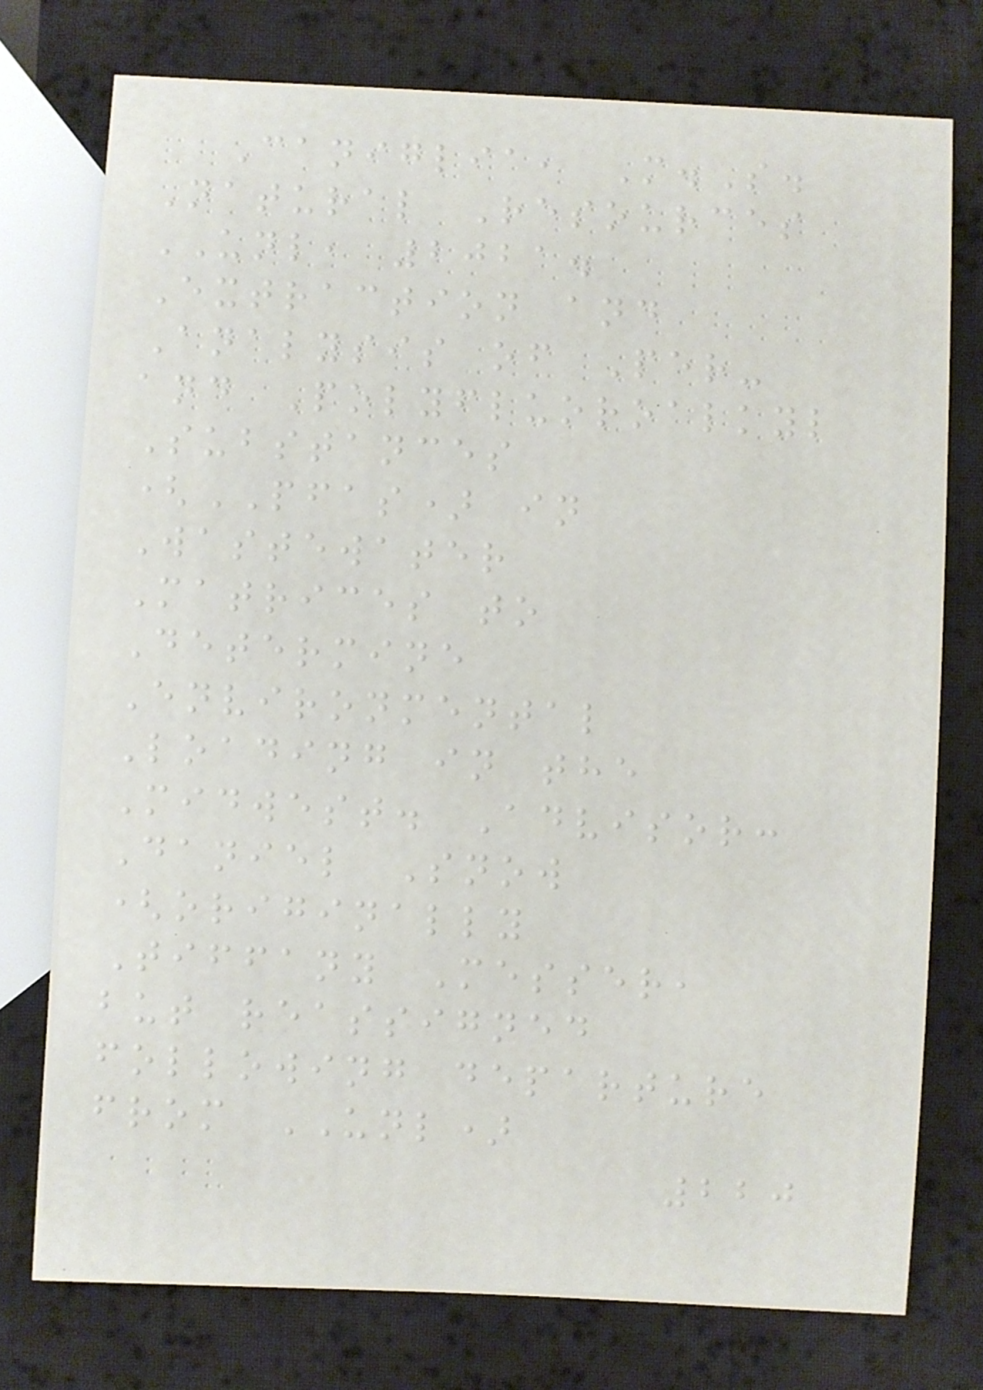Caniglia, M.S.
Natural Resources
UNL, 2021.
Extraction and
Analysis of Per-
and Polyfluoroalkyl
Substances
(PFAS) in
Wastewater
Matrices to
Determine
Environmental
Loading in the
Midwest. Advisor:
Daniel Snow
(originally
Tiffany Messer,
but reassigned
following departure
from UNL)
220
